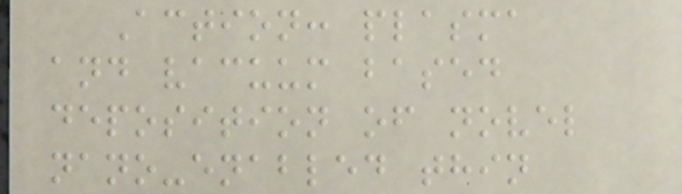Action: plasma
and vacuum based
deposition of novel
nano-enabled thin
